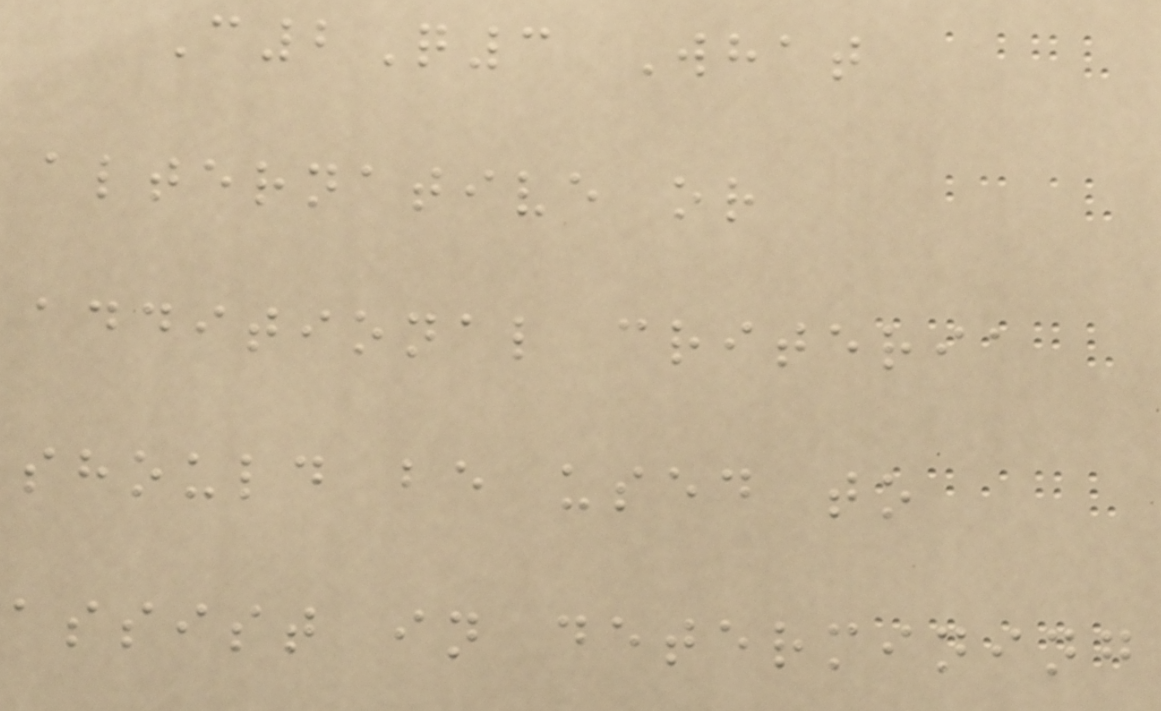C2Q3 What
alternative or
additional criteria
should be used to
assist in determining
